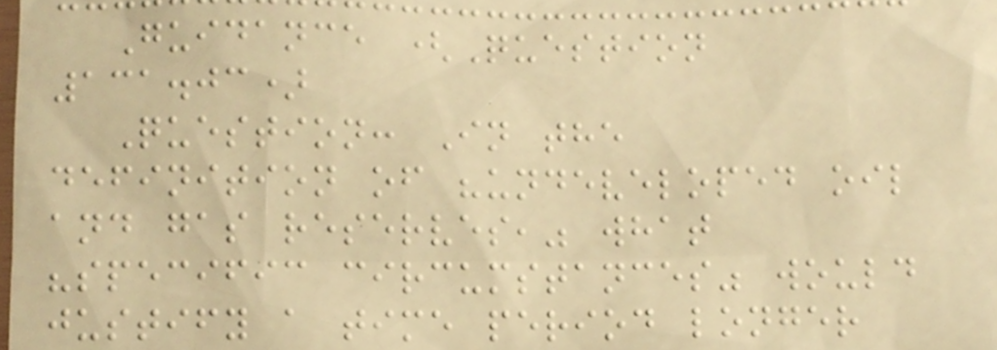Guidance (Question
131.03)
Question: In the
definition of "undeveloped oil
and gas reserves," what
"specific circumstances" would
justify a time period longer
